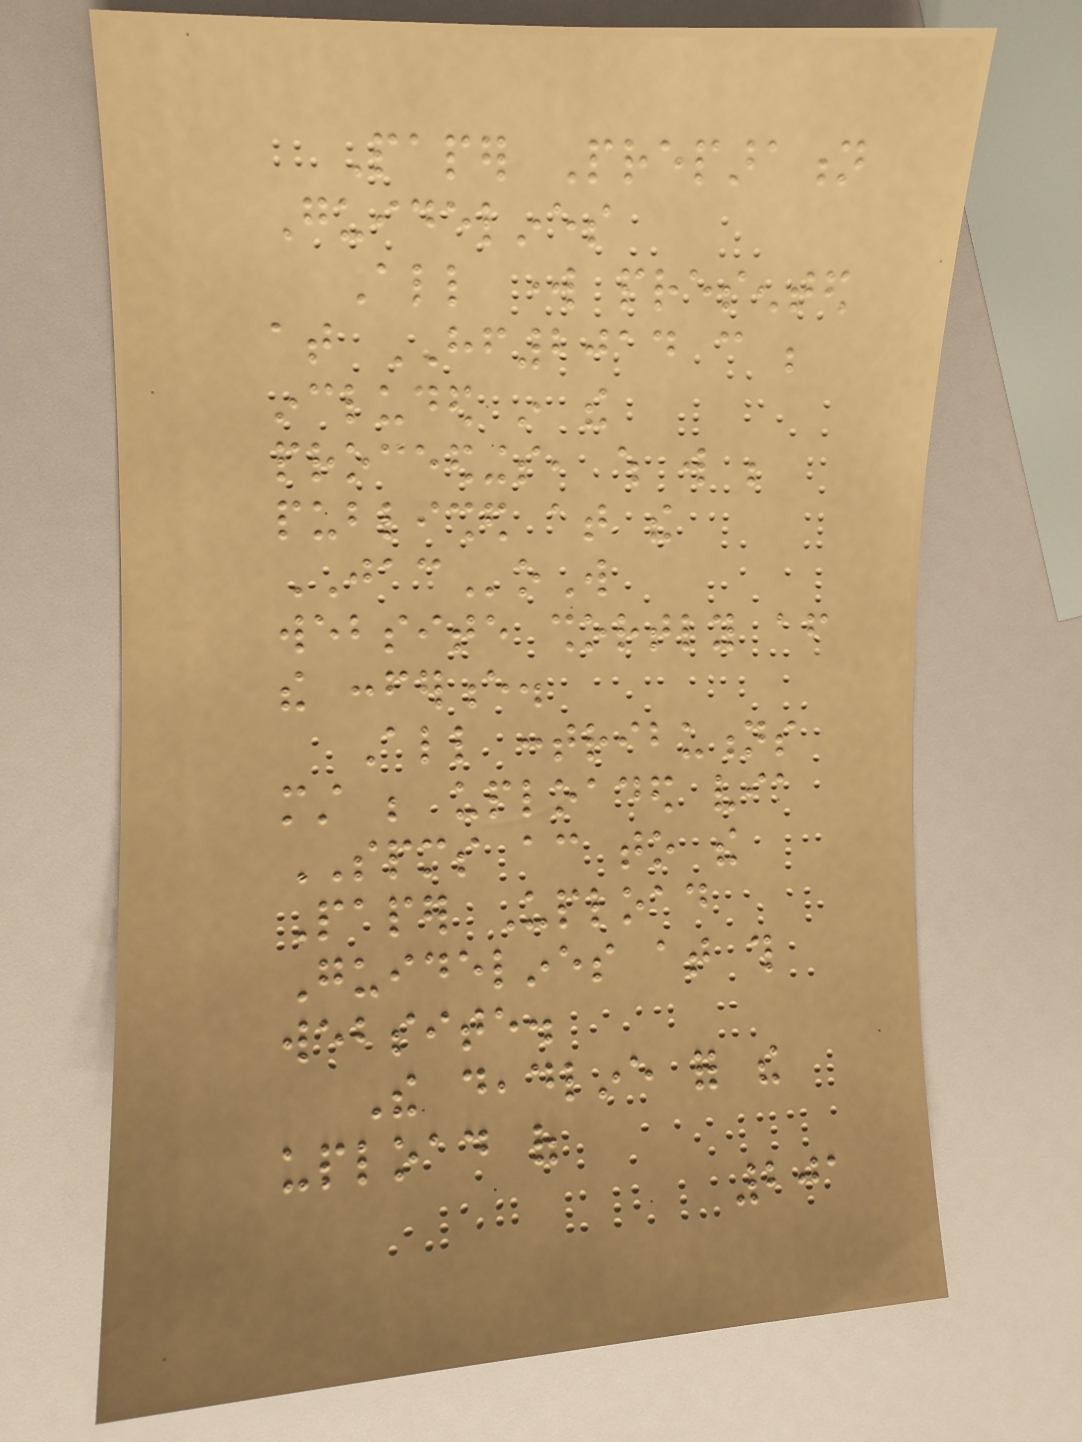Paper Preparation
Guidelines
All work presented
at HF2014 can be
included in the
proceedings, which will be
published at the
JACoW
website shortly after
the conference.
All contributions
must be uploaded via
SPMS according to the
Paper Upload
Guidelines at this
website.
The deadline for the
upload of
201
